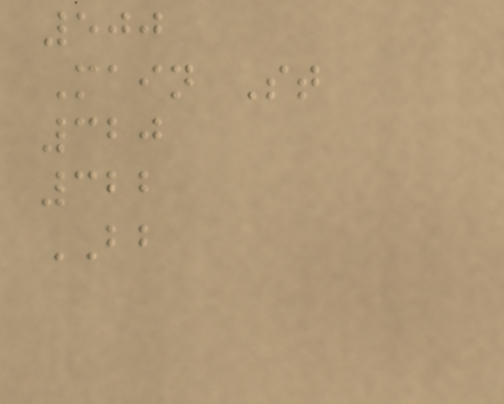500
Main St
320
322
BB
